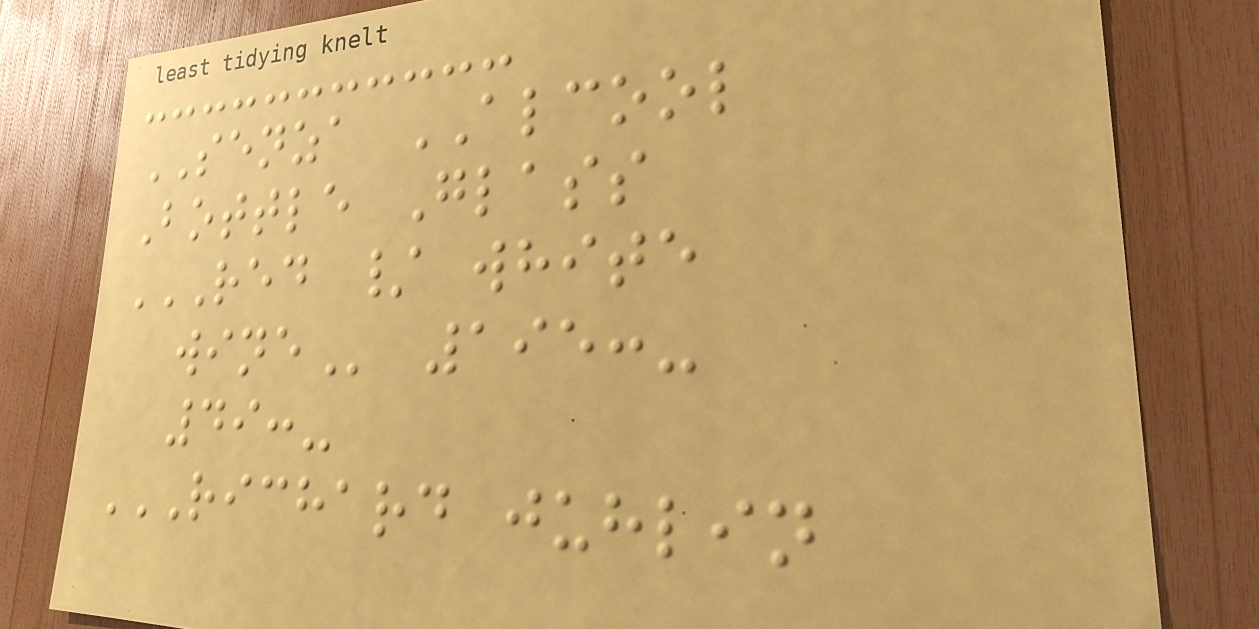SENZA ALCOOL
Bottle Glass
RED / WHITE
WINE 195:-
49:-
RICHARD JUHLIN
